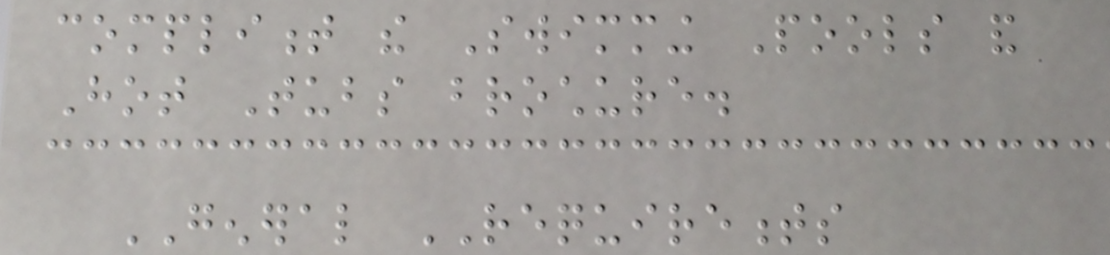compliment the Swimming Pools and
Hot Tubs brochure.
GENERAL REQUIREMENTS
